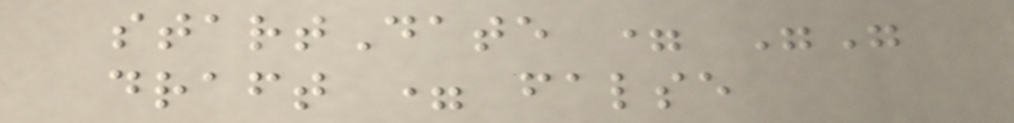startDate = ""
draft = false
